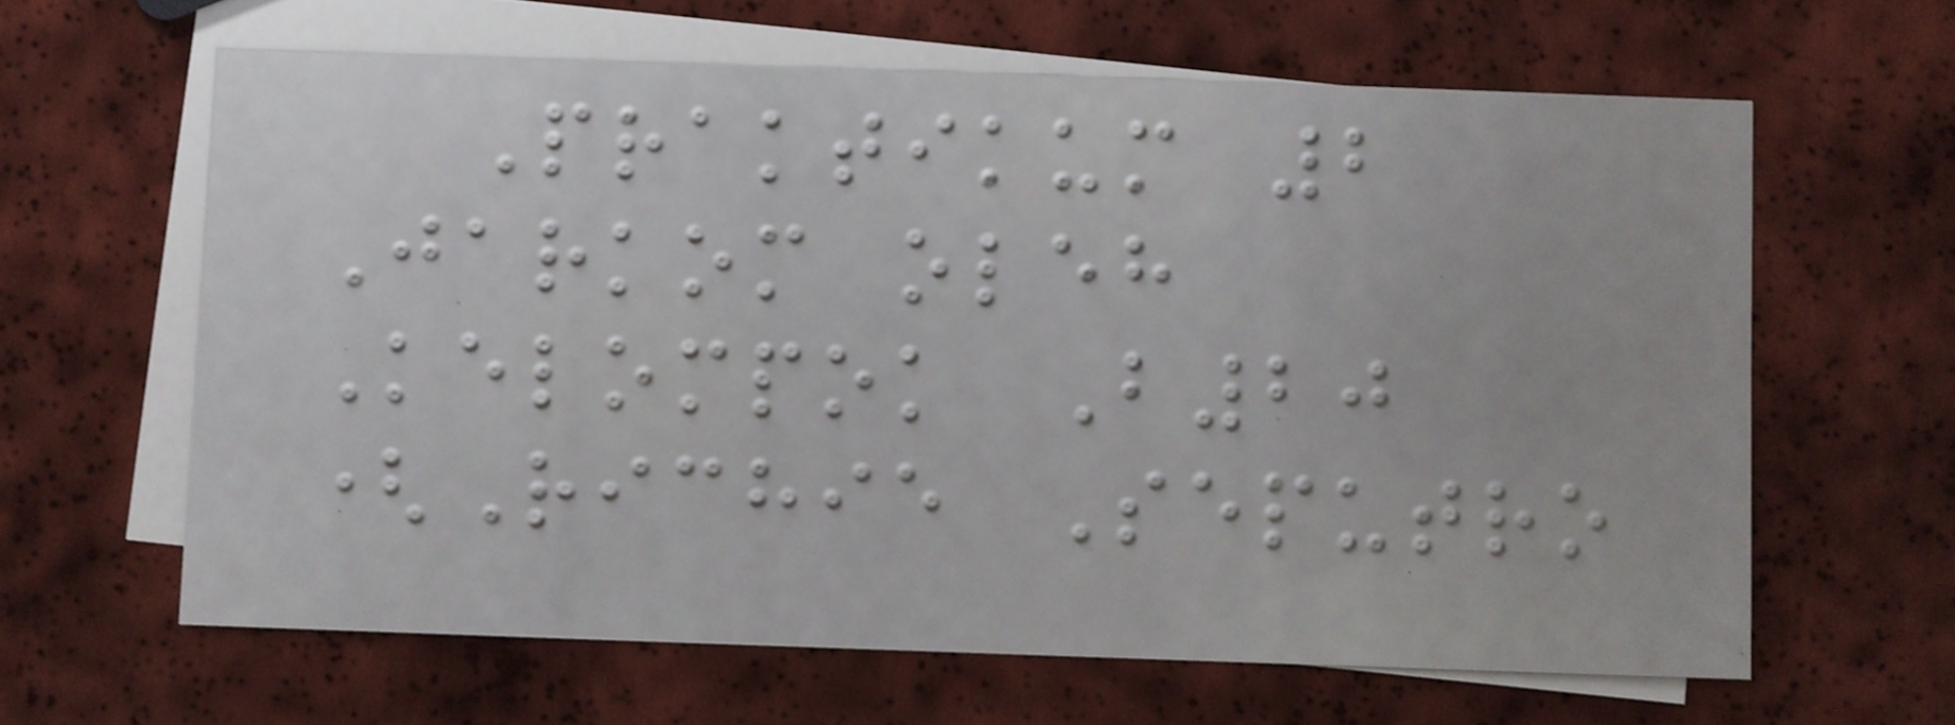Praktikum 2
Jarkom oleh
Kelompok B20
(Richie Seputro
